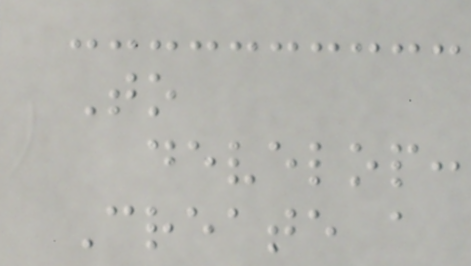To
develop:
Create a
